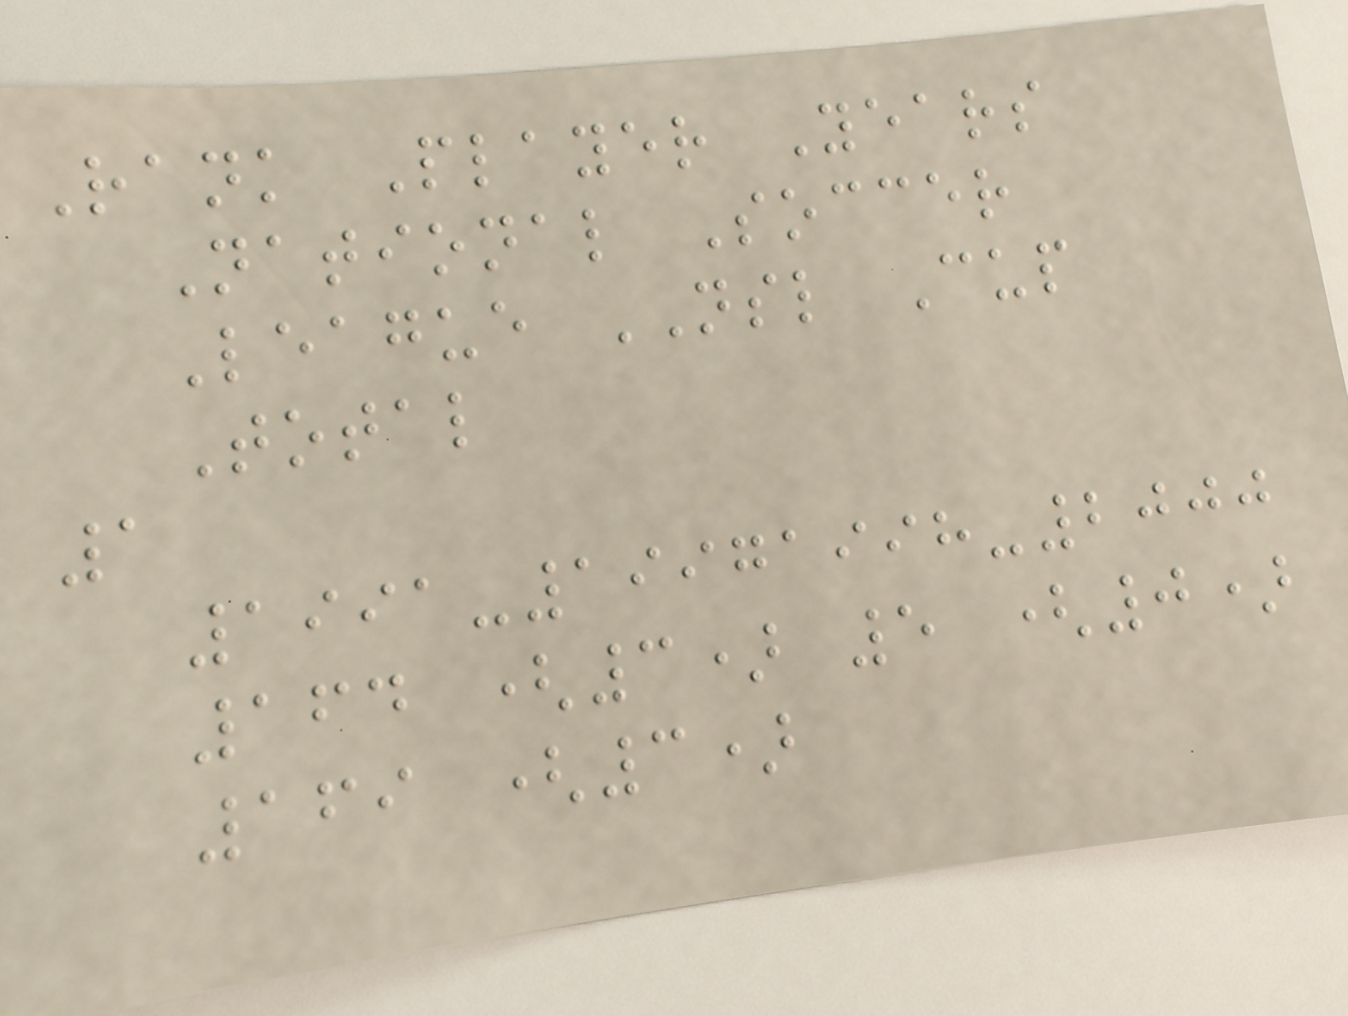Rank Player Years
National Soccer
League NSL Cup
Total
1
1991-19971998-2000
164 (3) 5 (0)
169 (3)
